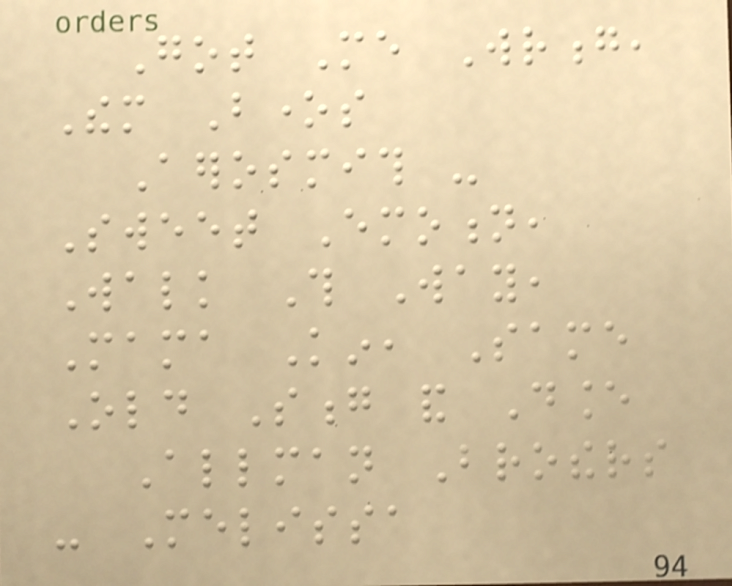Got Me Wrong,
Them Bones
Aerosmith -
Sweet Emotion,
Walk This Way,
Mama Kin, Same
Old Song and Dance
Allman Brothers
- Melissa
